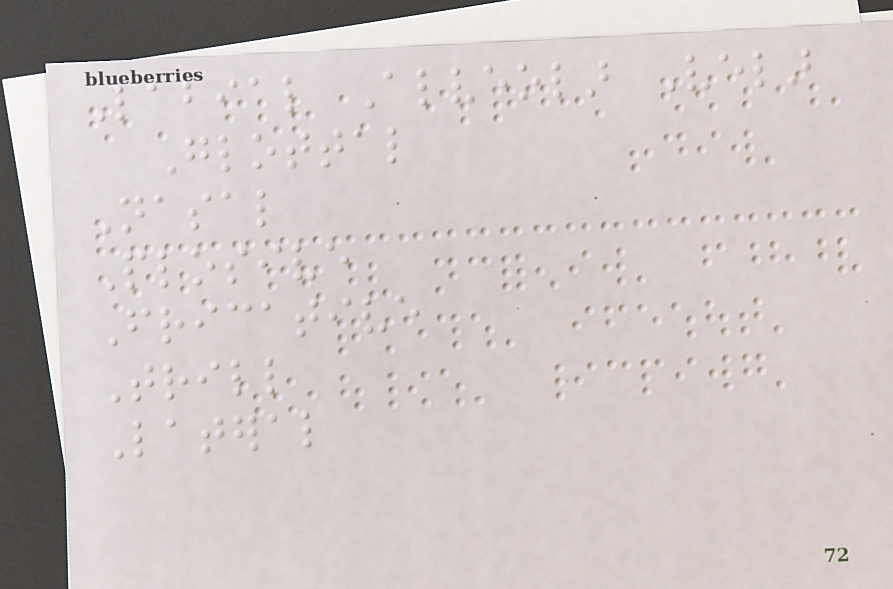Labial Alveolar Velar
Glottal
Nasal
Plosive
Fricative
Trill
Lateral
